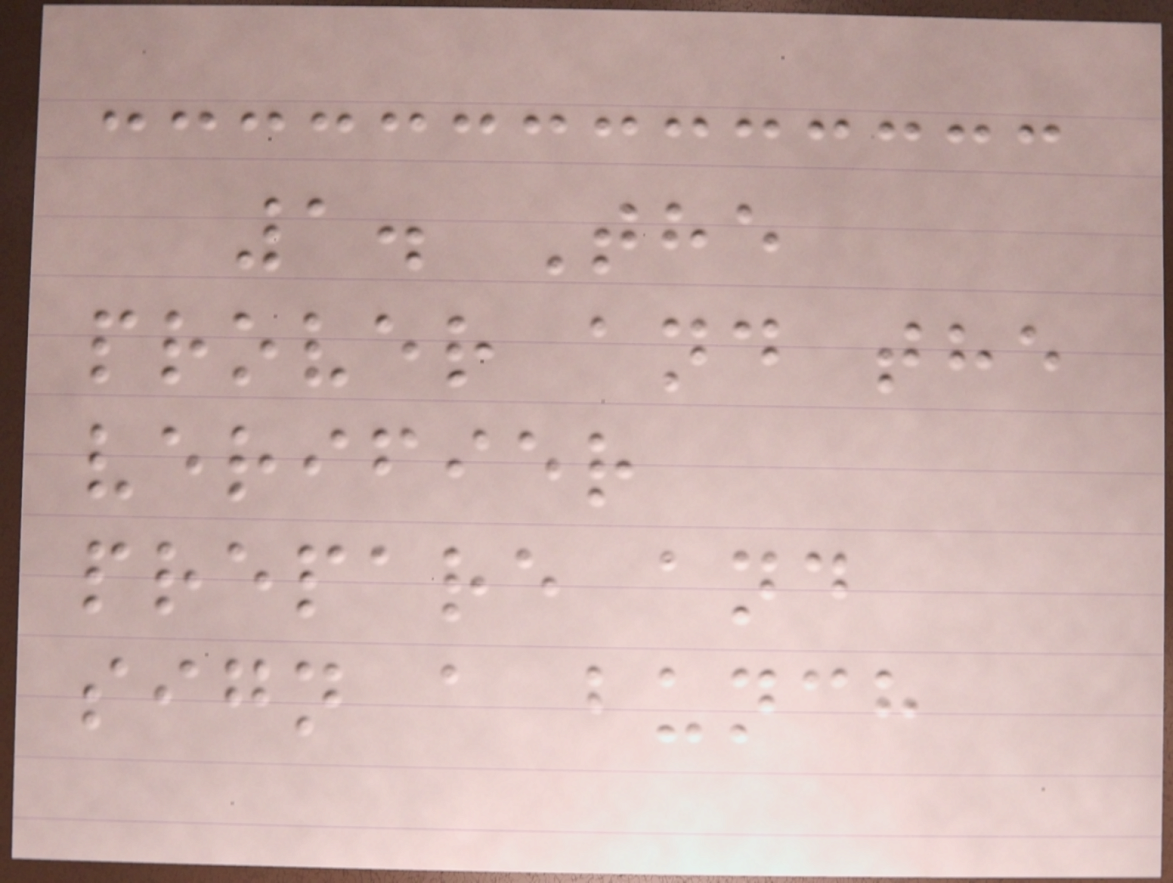1. The
prover and the
verifier
prepare and
sign a bunch
